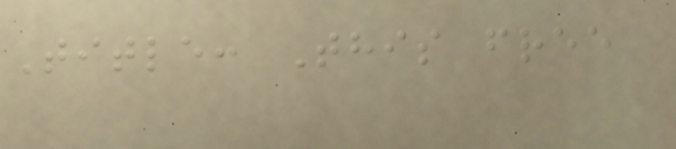Title: This free
